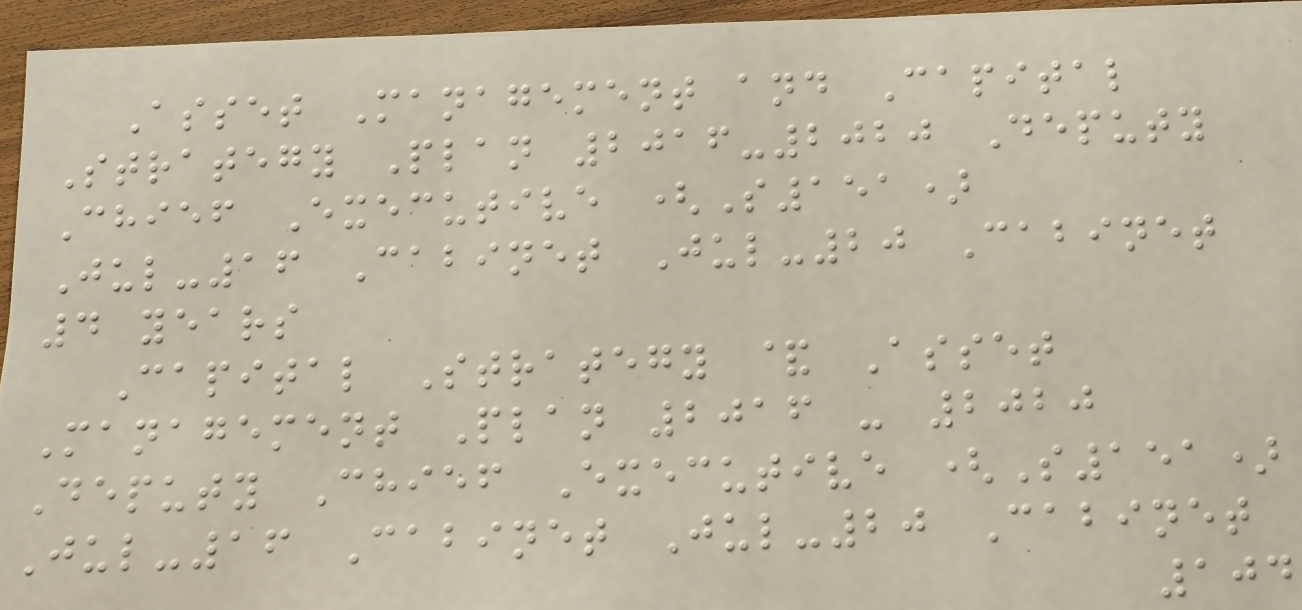Asset Management and Capital
Strategy Plan 2016-2020 Deputy
Chief Executive (S151)
Jul-16 Cabinet Jul-20 Cabinet
4 years
Capital Strategy & Asset
Management Plan 2016 - 2020
Deputy Chief Executive (S151)
Jul-16 Cabinet Jul-20 Cabinet
104
